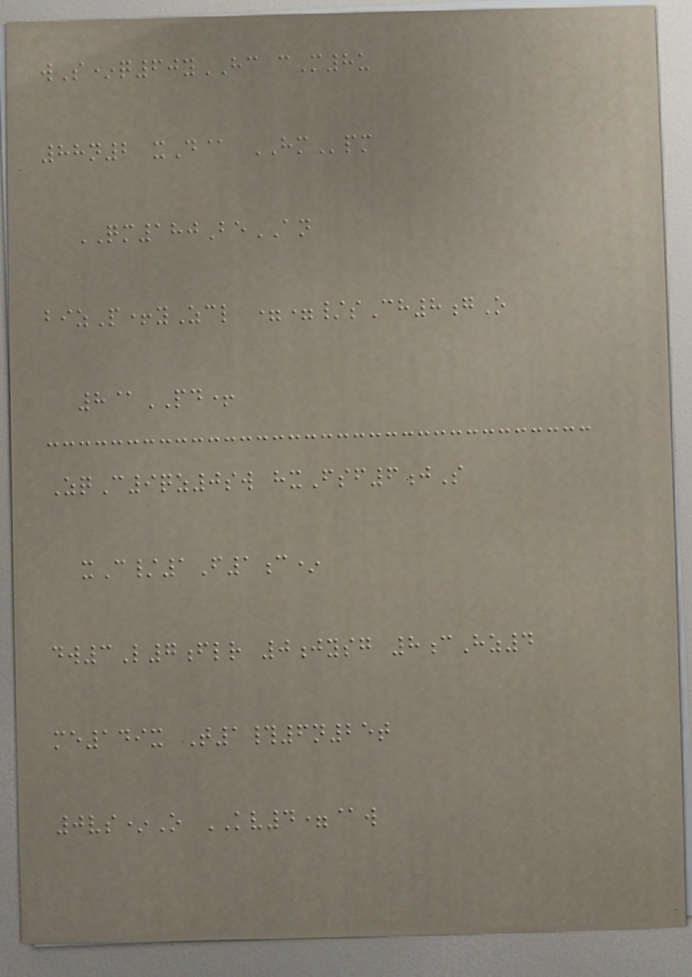wS*q60yHC cM8u
88n2 xD@ HMpm
QM180BeAN
bizP+yZcl ==/sCh8gO
8@PD+
ZqC9qz0sw hxFsf6jS
xC/1F1c*
dw3L7flr 0jysg 8cHz4
me149x T1#6n25t
0vs*O KV4=@w
